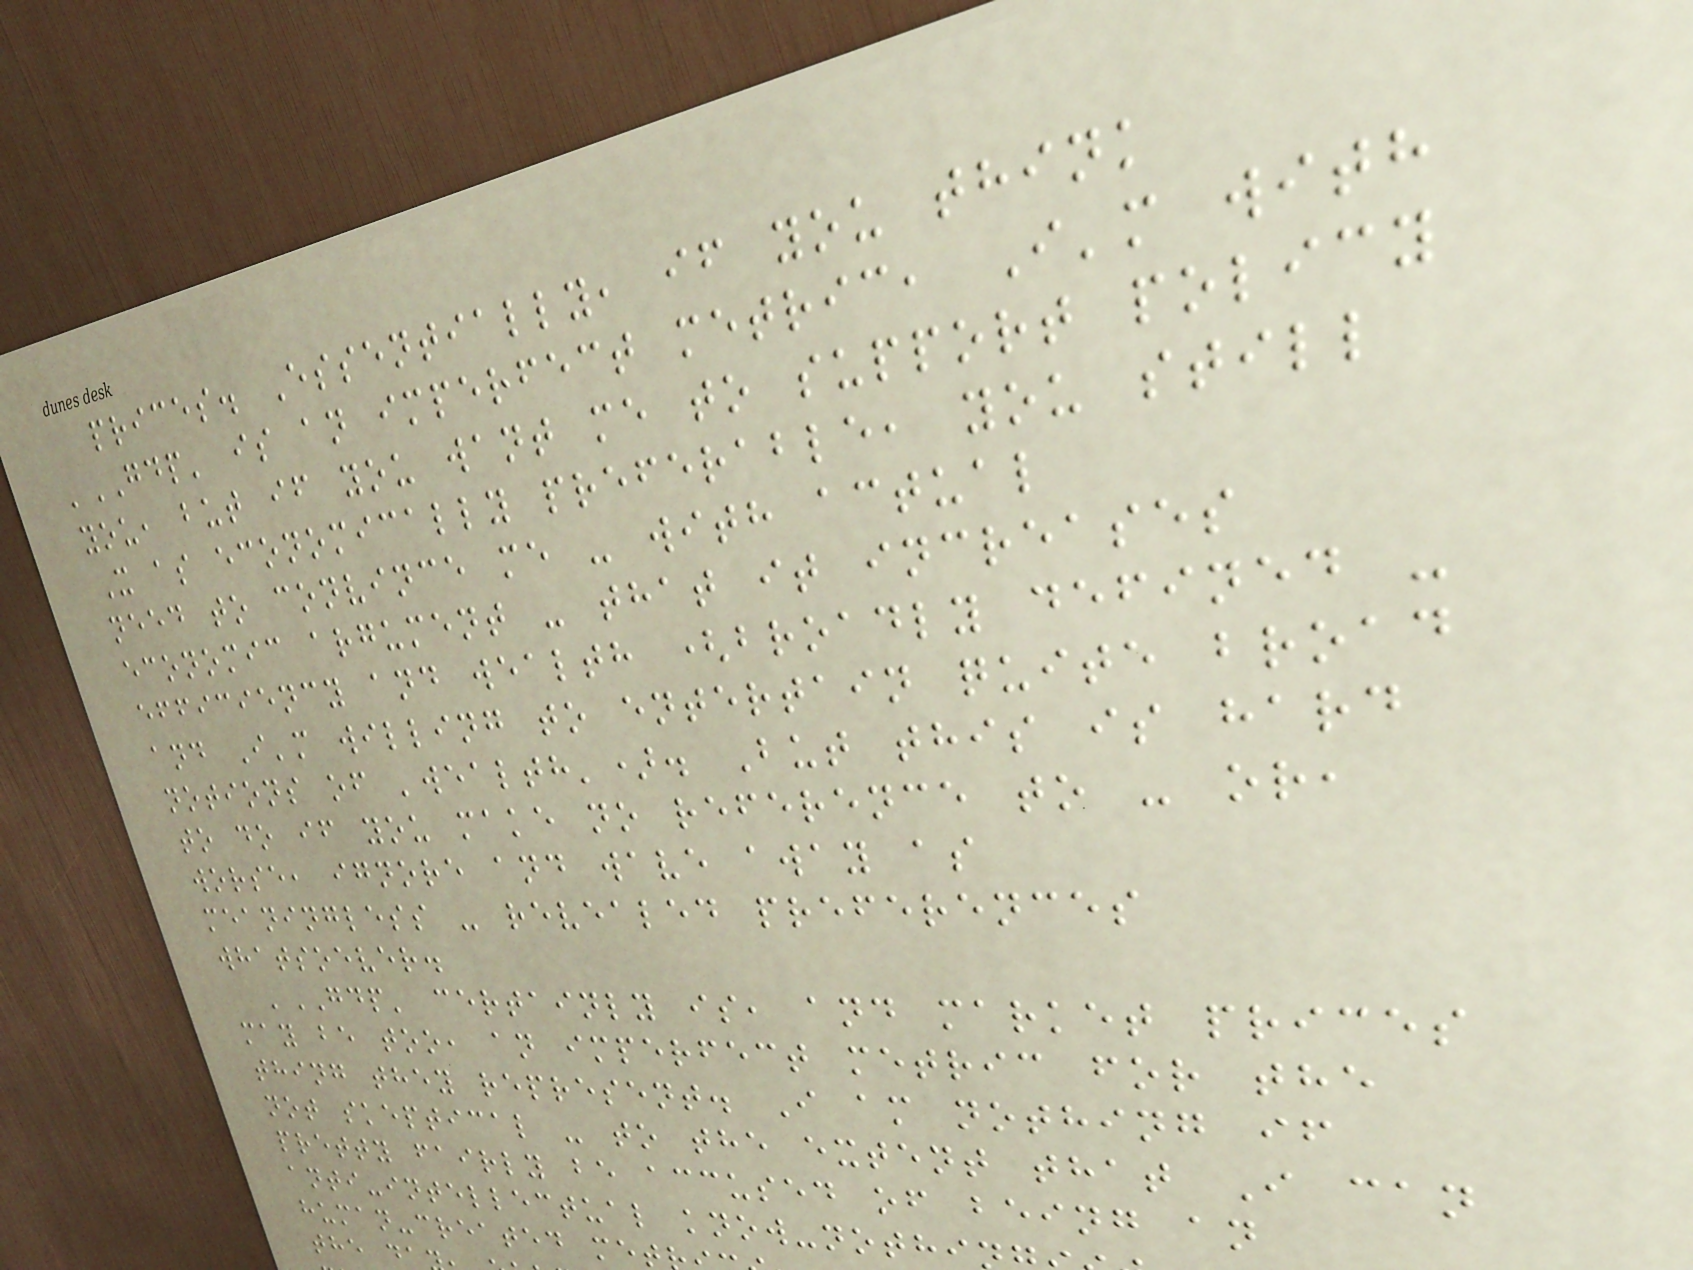prices. Essentially, if you think
'GDP' is an imperfect metric, I'm with
you, but if you want me to support policy
X as economically preferable, you still
need to convince me - with actual
economic argument - that it increases
efficiency and wealth (broadly defined -
and I'm willing to entertain quite broad
notions of 'wealth'). But this is hard
to do if you make no reference to - or,
worse, ignore and wave away as
meaningless - revealed preferences
whatsoever.
'GDP' certainly is, and market prices
may be too, an imperfect metric for the
thing they represent. I am nothing if
not skeptical - to the extent that I can
pretty fairly be accused of being an
anti-intellectual know-nothi
human-created met
